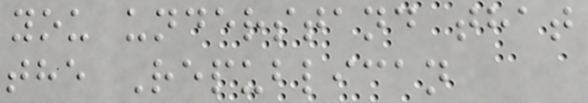you understand that
the Republican
